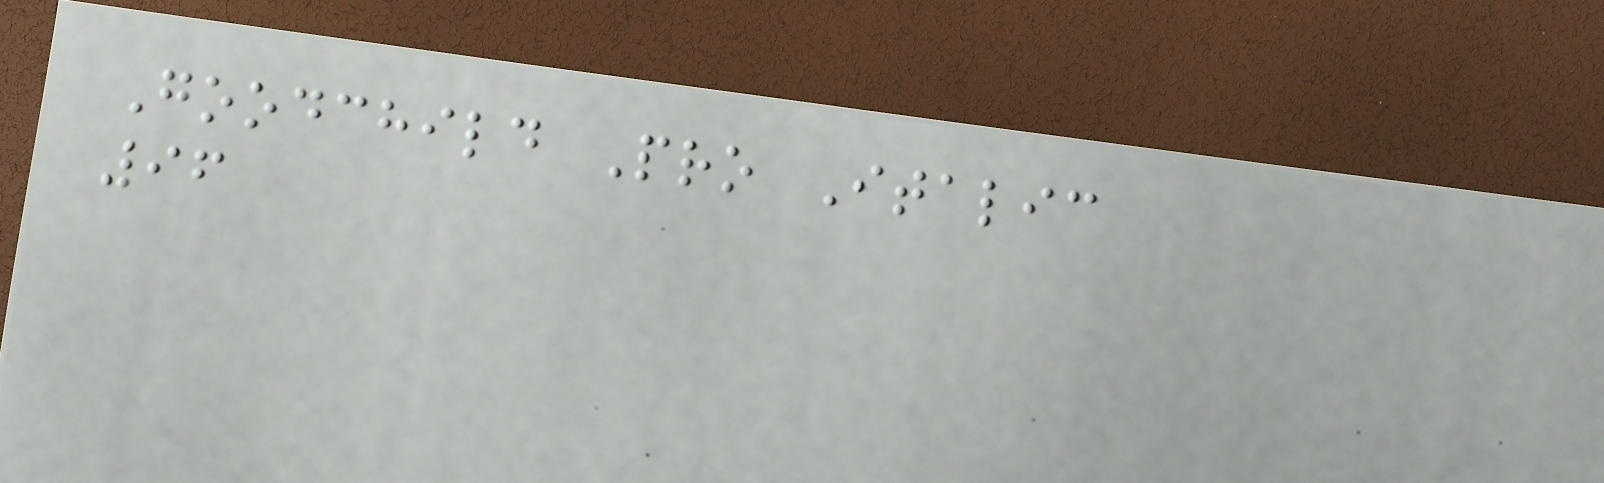Goodchild Pro Italic
96
